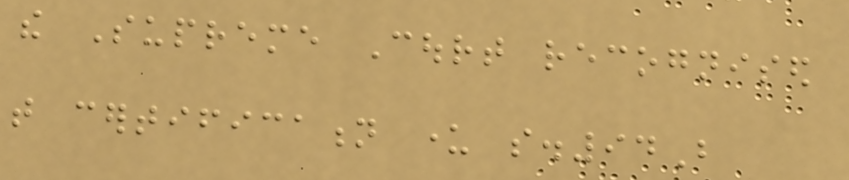the Supreme Court recognised
that certification under s.94B
